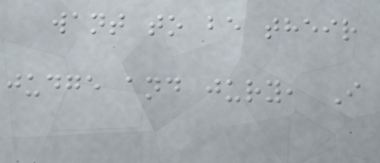want to be their
judge and jury, I
